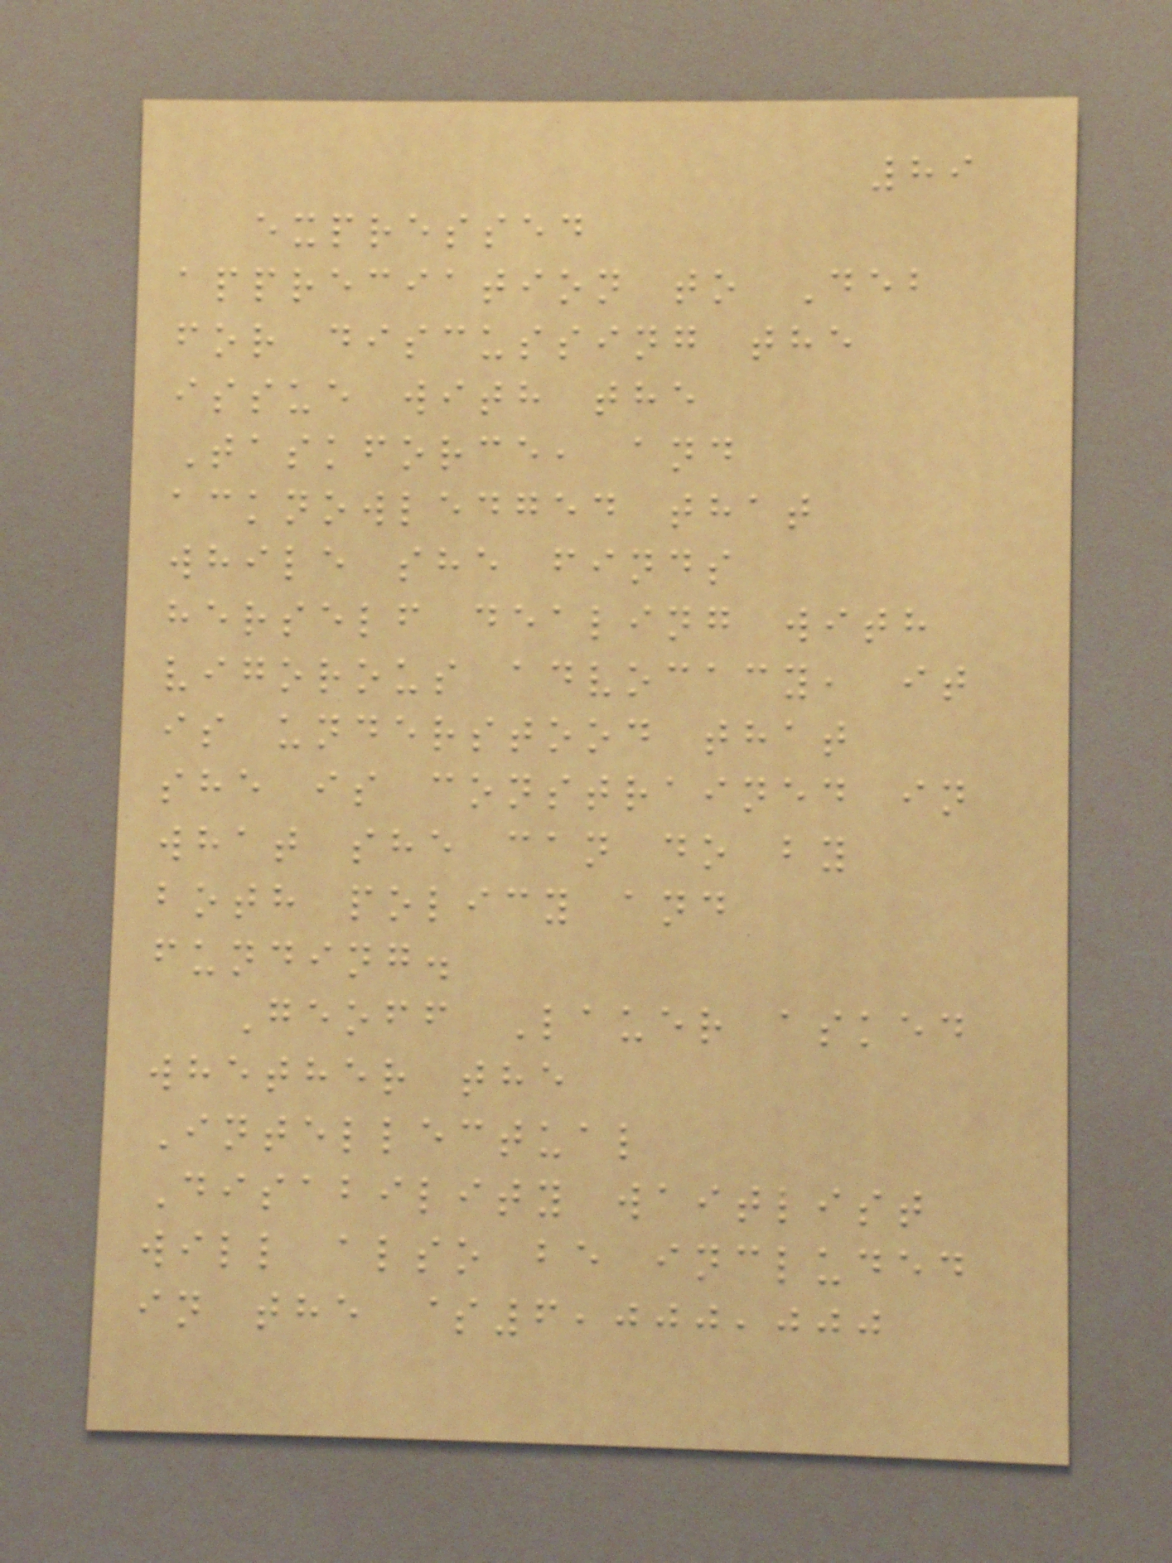89
expressed
appreciation to Deb
for discussing the
issue with the
Taskforce, and
acknowledged that
while she finds
herself dealing with
vigorous advocacy, it
is understood that
she is constrained in
what she can do by
both policy and
funding.
Geoff Lauer asked
whether the
Intellectual
Disability waitlist
will also be included
in the $6,000,000
